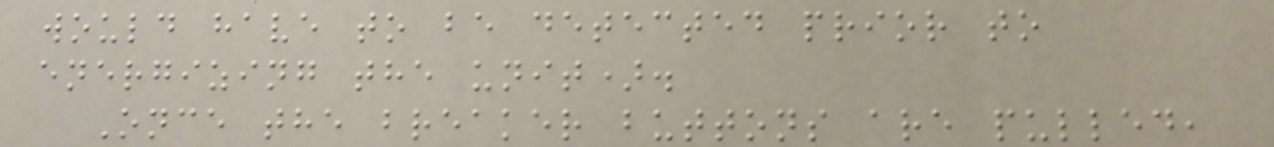would have to be detected prior to
energizing the unit).
Once the breaker buttons are pulled,
